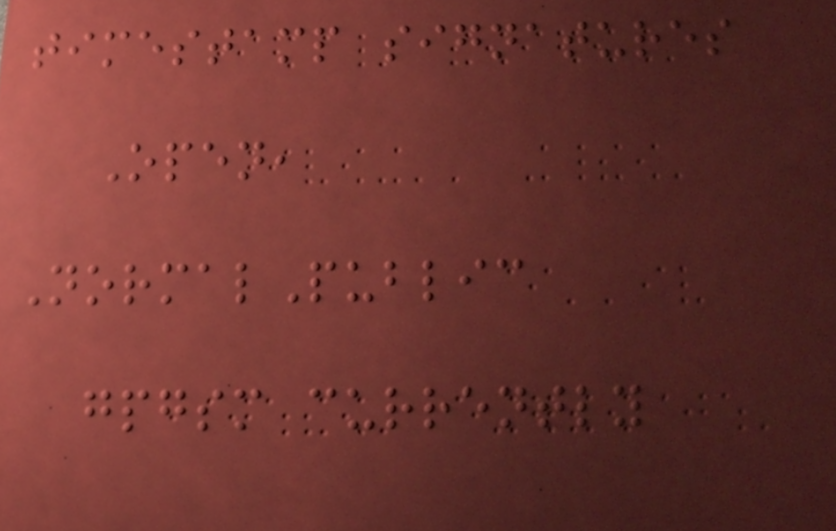timestamp signatures
Open,
NormalPublic
gpgsm currently
